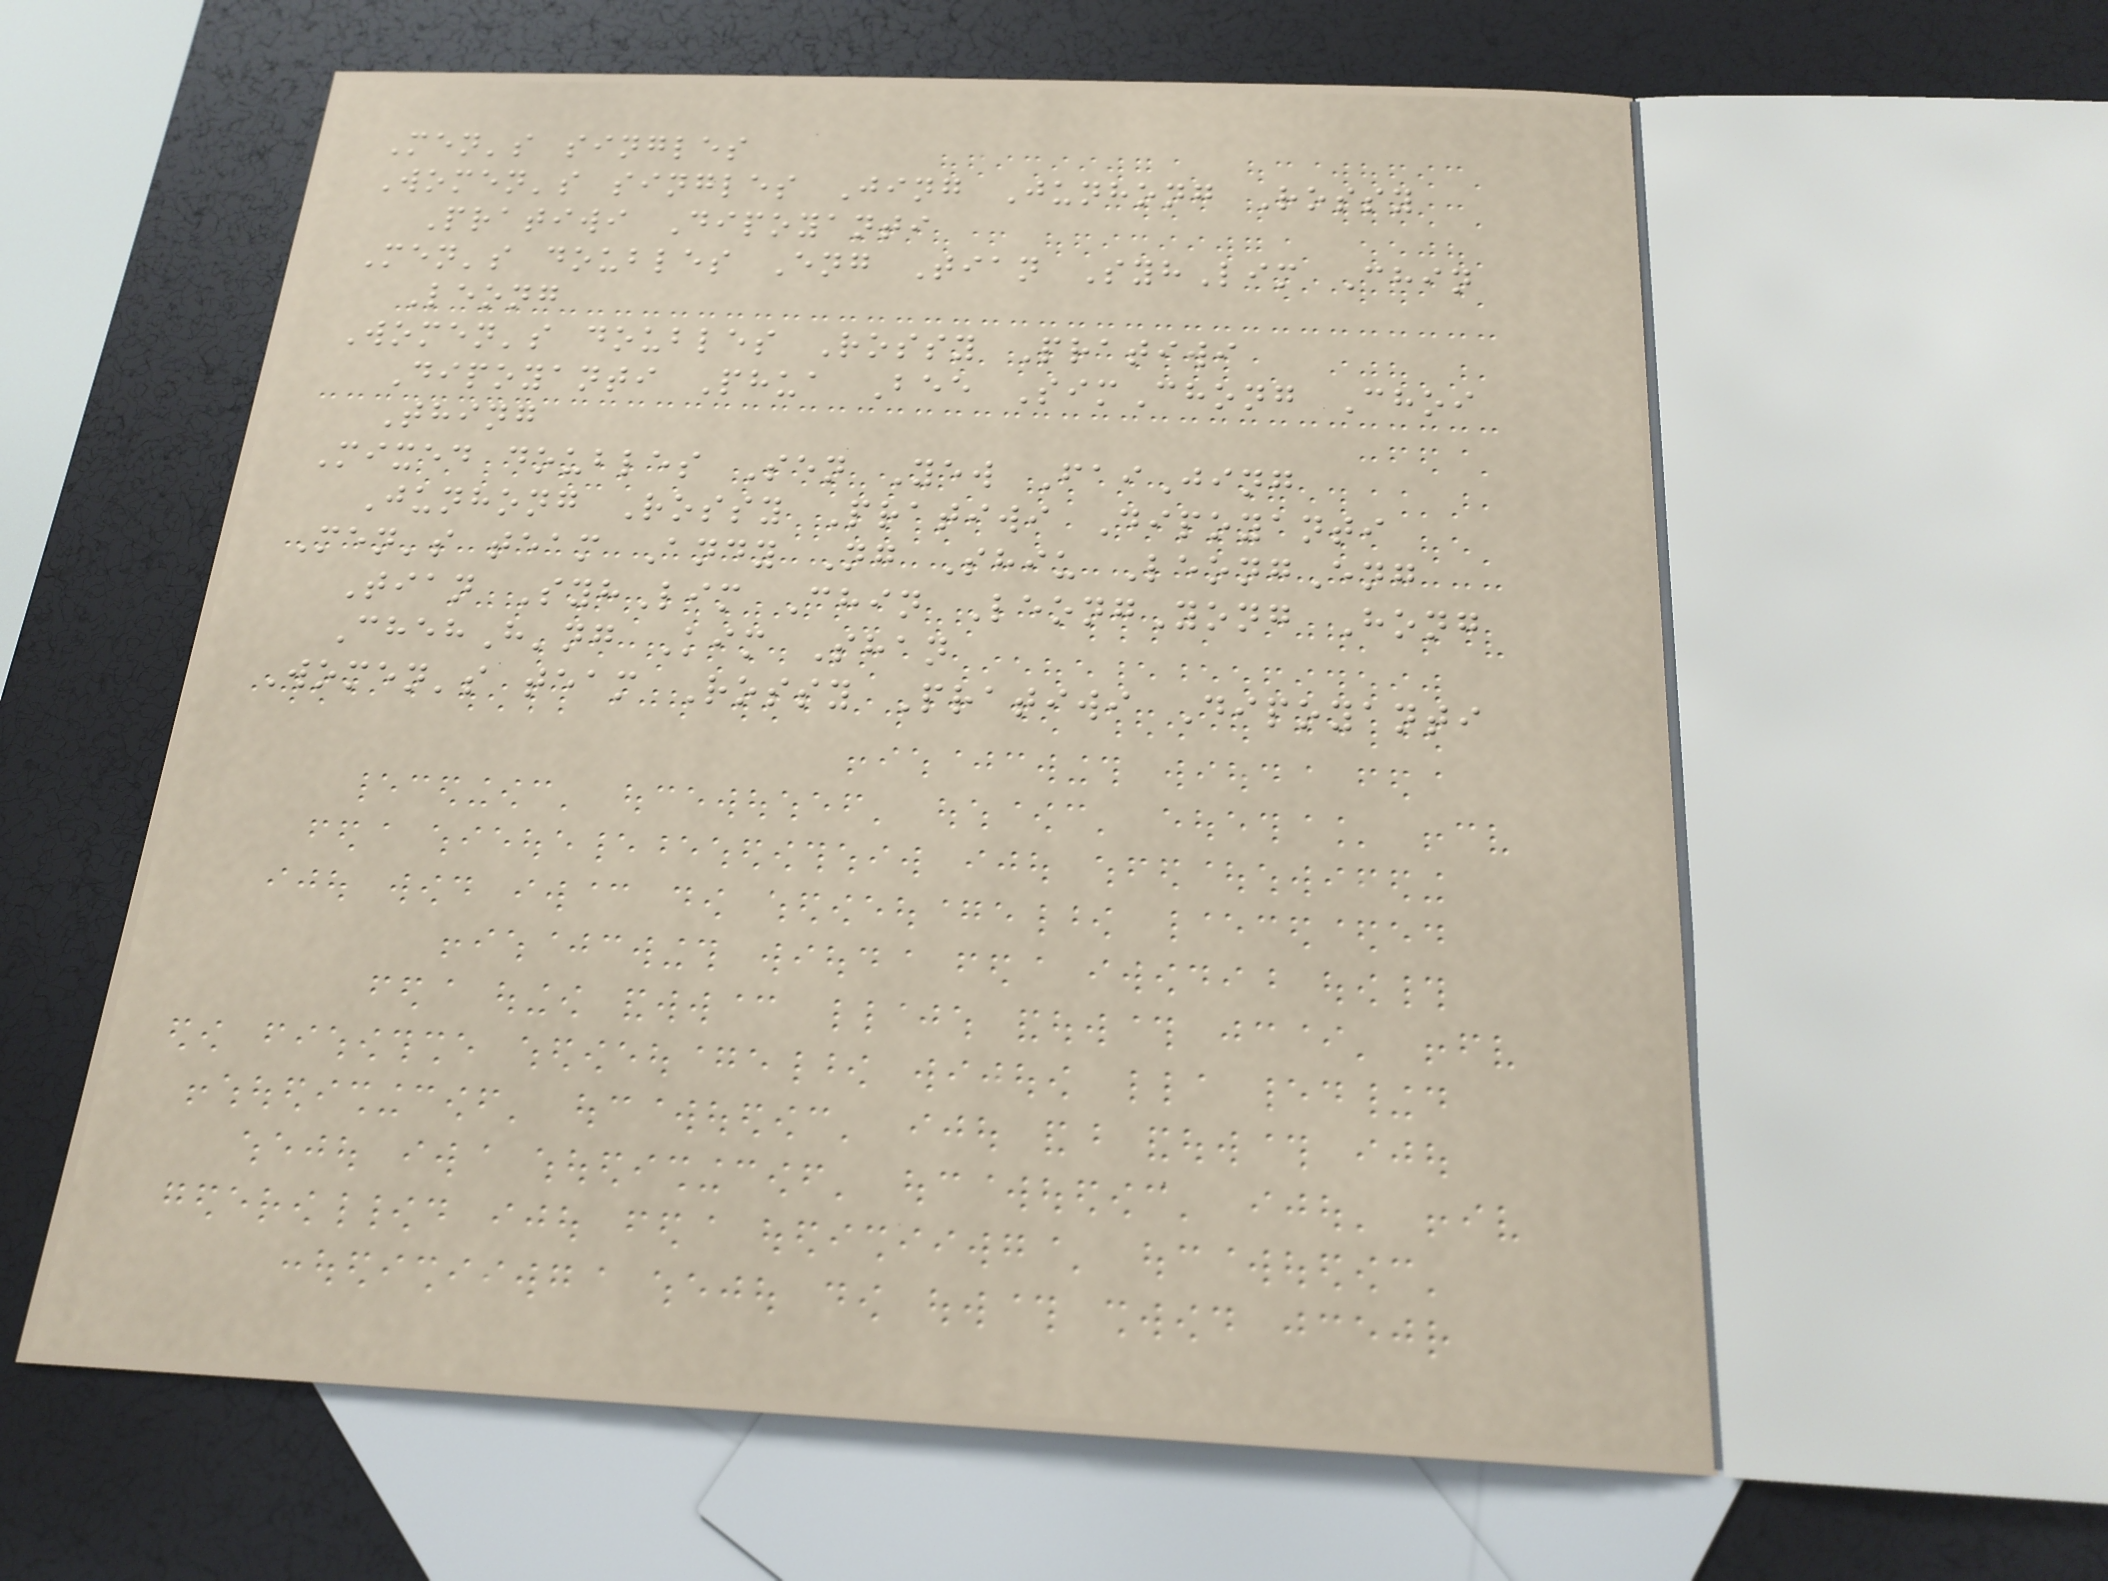Men's singles
Women's singles Jing Junhong Rossy
Pratiwi Dipoyanti
Men's doubles Eng Tian SyhLim Chin
Leong
Women's doubles Rossy Pratiwi
Dipoyanti Phua Bee SimChong Choi
Thing
Mixed doubles Sen Yew FaiJing
Junhong Rossy Pratiwi Dipoyanti
Men's team Andy Ng Shiu LeongEng
Tian SyhLim Chin LeongYong Hong
ChehH'ng Kim Shan
Women's team Rossy Pratiwi Dipoyanti
